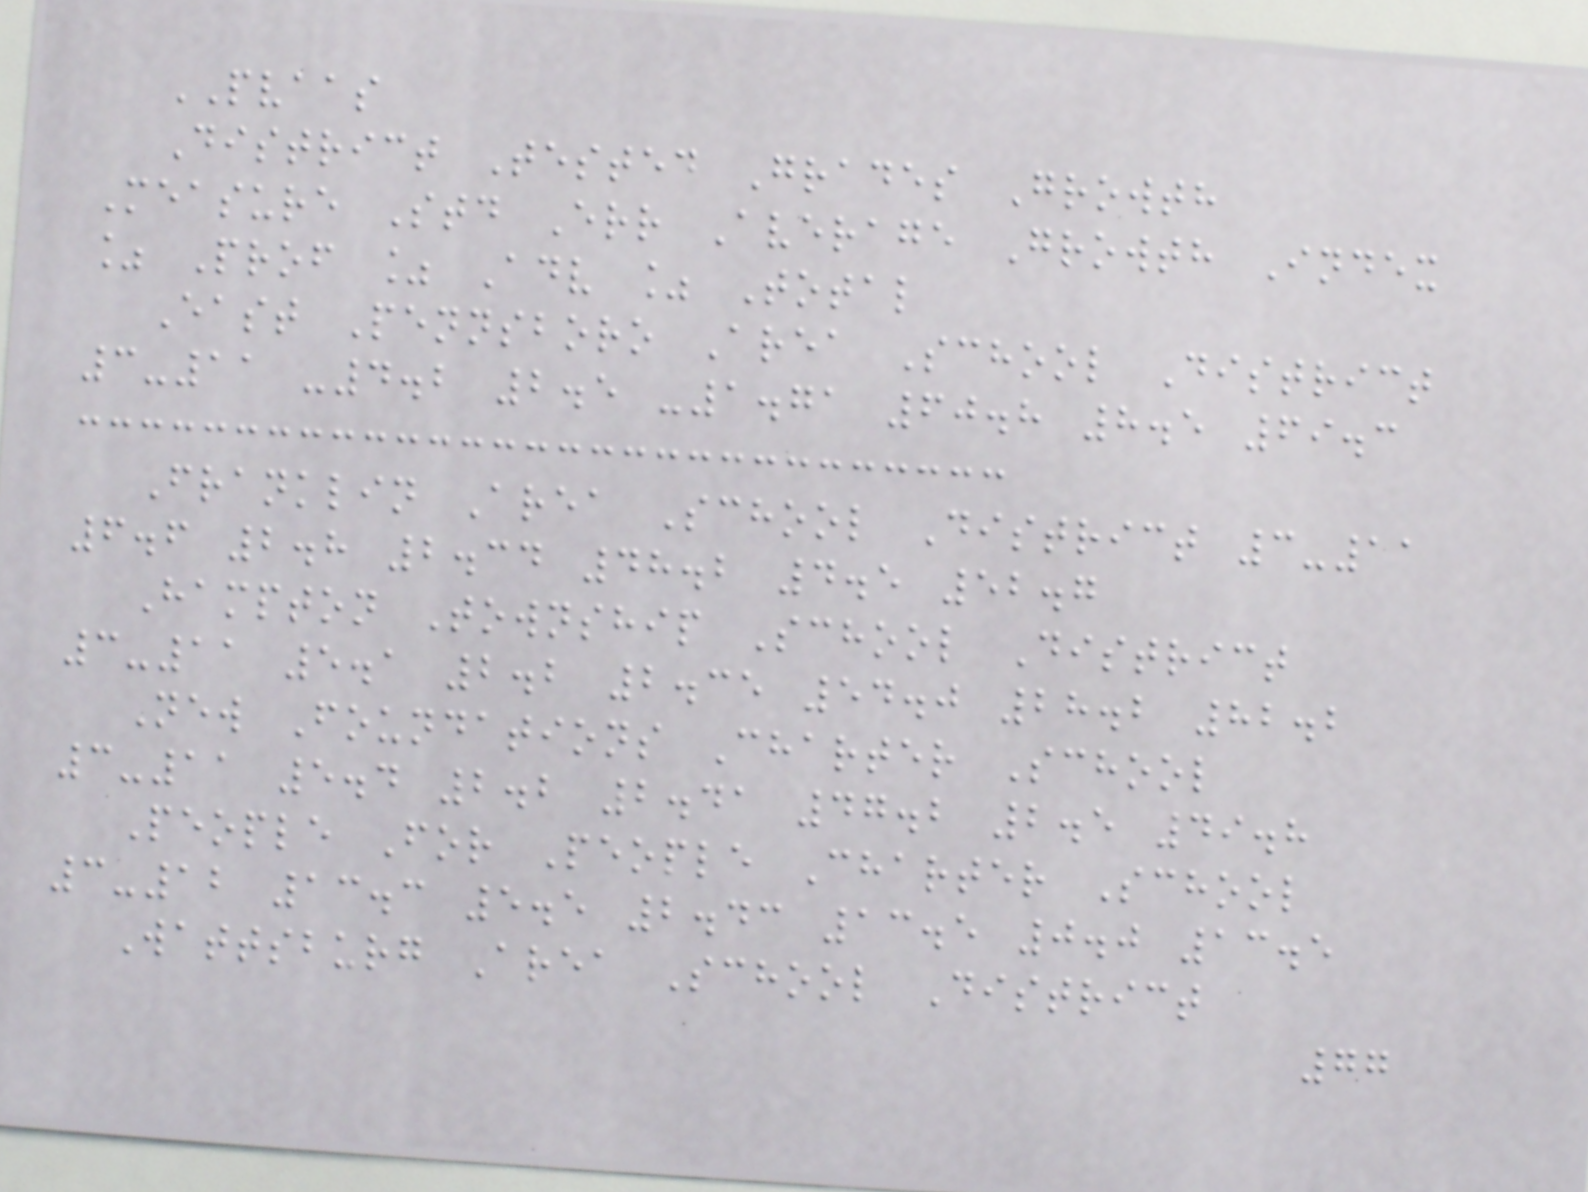PVAAS
District Tested Grades Growth
Measure Std Err Average Growth Index
% Prof % Adv % Total
East Pennsboro Area School District
3-11 -4.2 2.5 -1.71 60.8 8.5 69.3
Franklin Area School District 3-11
6.6 2.8 2.34 48.2 4.5 52.7
Hampton Township School District
3-11 5.1 2.2 2.35 54.0 28.2 82.2
New Foundations Charter School
3-11 5.4 2.2 2.41 47.2 2.5 49.8
People For People Charter School
3-12 13.3 5.5 2.43 13.5 0.0 13.5
Wattsburg Area School District
77
